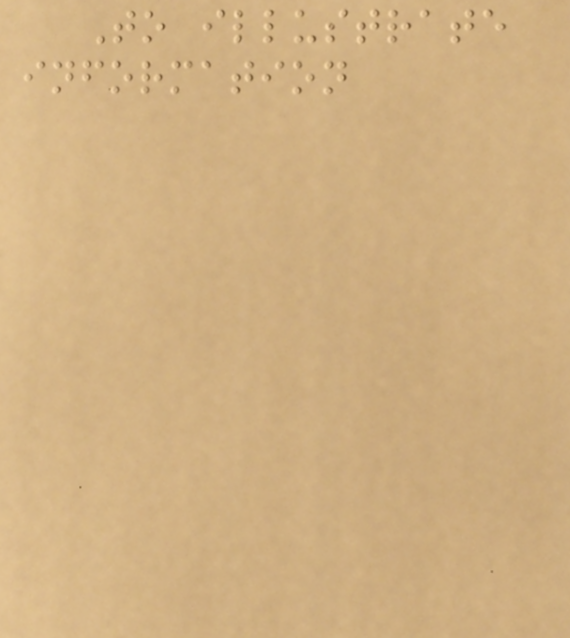To illustrate
information
